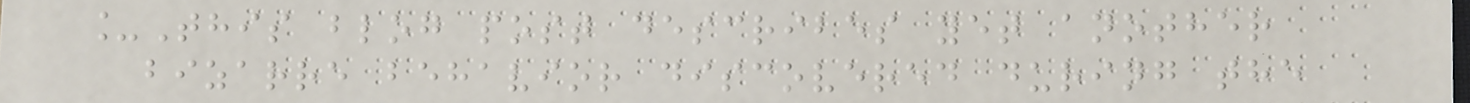_This blog post describes yet another
bizarre behavior discovered during the
